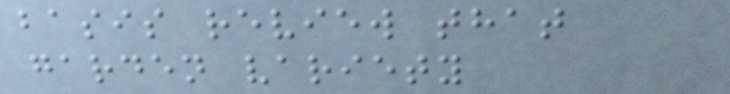basis review that
garden variety
